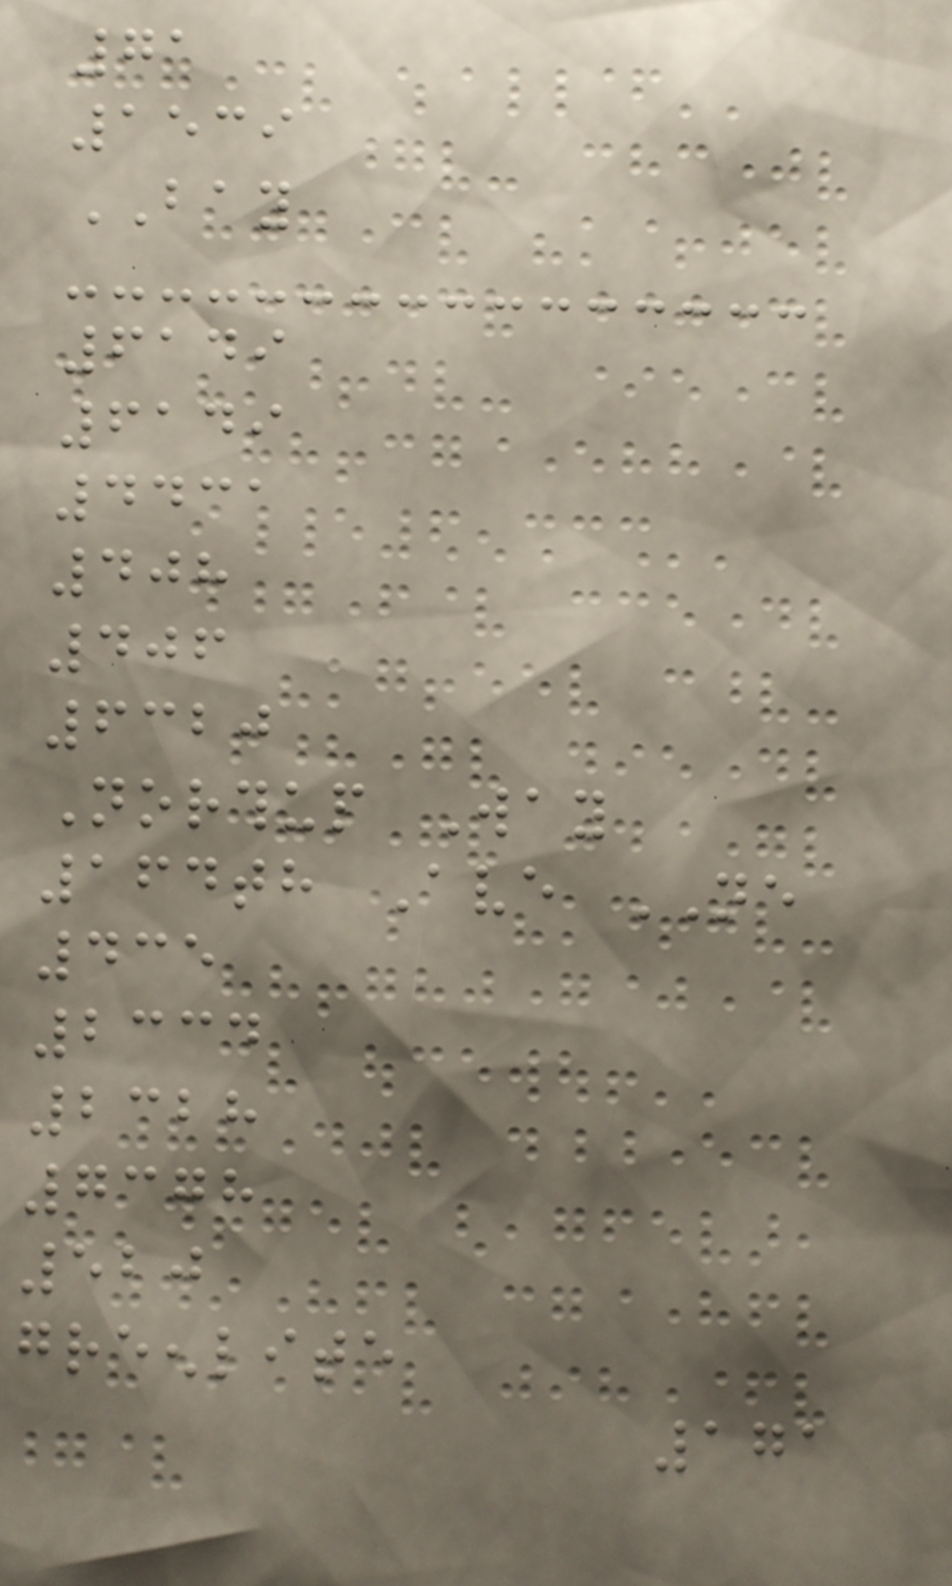71
1539
BAY
6149
6149
4431
408
406
6320
Northup Way
164th Ave NE
435
2334
2328
7378
520
greenlite
171
